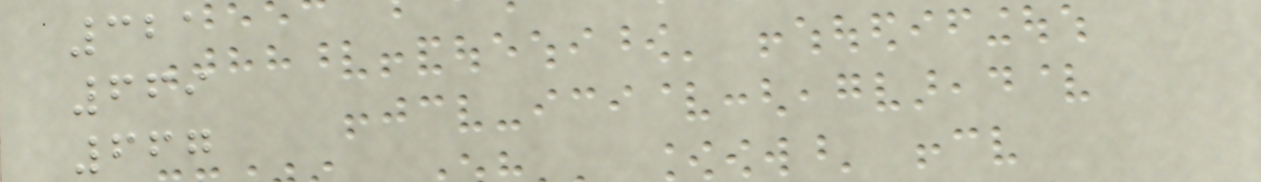321
669
667
